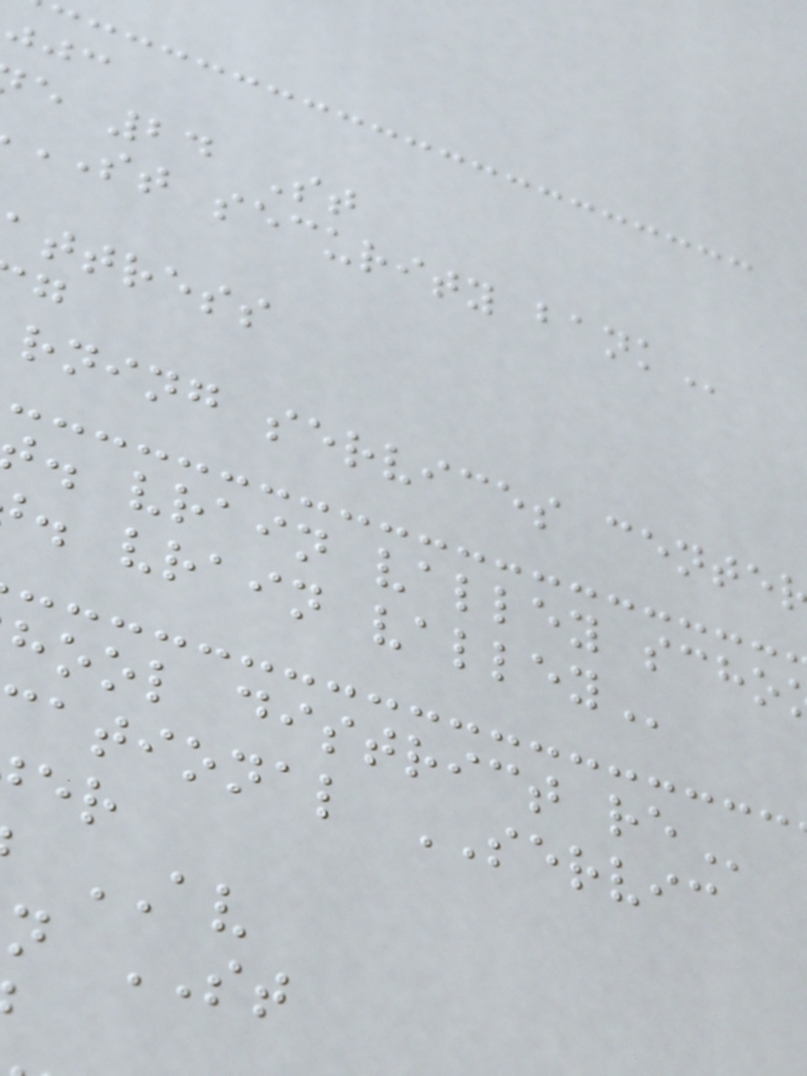e 24 St
ST security
ttress
rning services
. vrain valley
. vrain
hool district
ational SERVIC
AV
n ST
